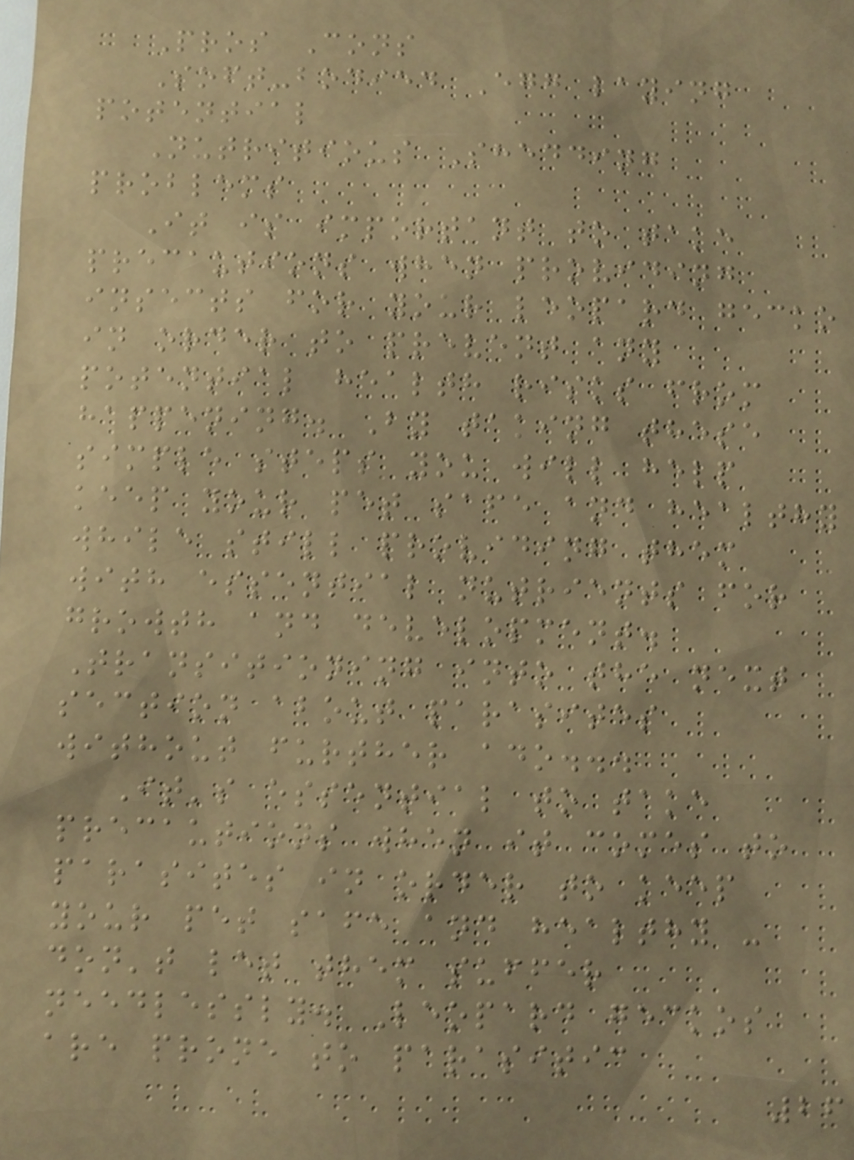Pros Cons
Soft-bodied Egg laying
potential
Nutritious Shedding
problems
It is important to take
precautions when providing
insects for your leopard gecko
in order to prevent any
potential health risks from
happening. By taking these
simple steps you will help
keep your pet safe and healthy
while still providing them
with essential nutrients for
growth and development.
Transitioning into the next
section about parasites
without further ado...
It's essential to take
precautions when it comes to
parasites in order to keep
your pet safe and healthy -
don't let them suffer
needlessly. Leopard geckos
are prone to parasitic
26
